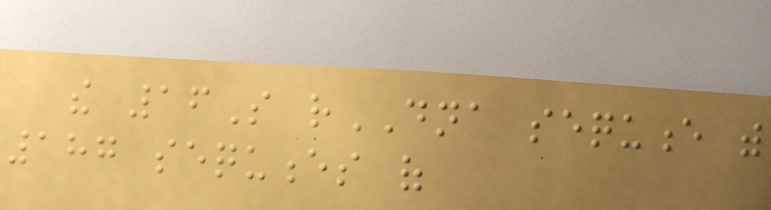the 16S rDNA sequence with
187 sequences of
